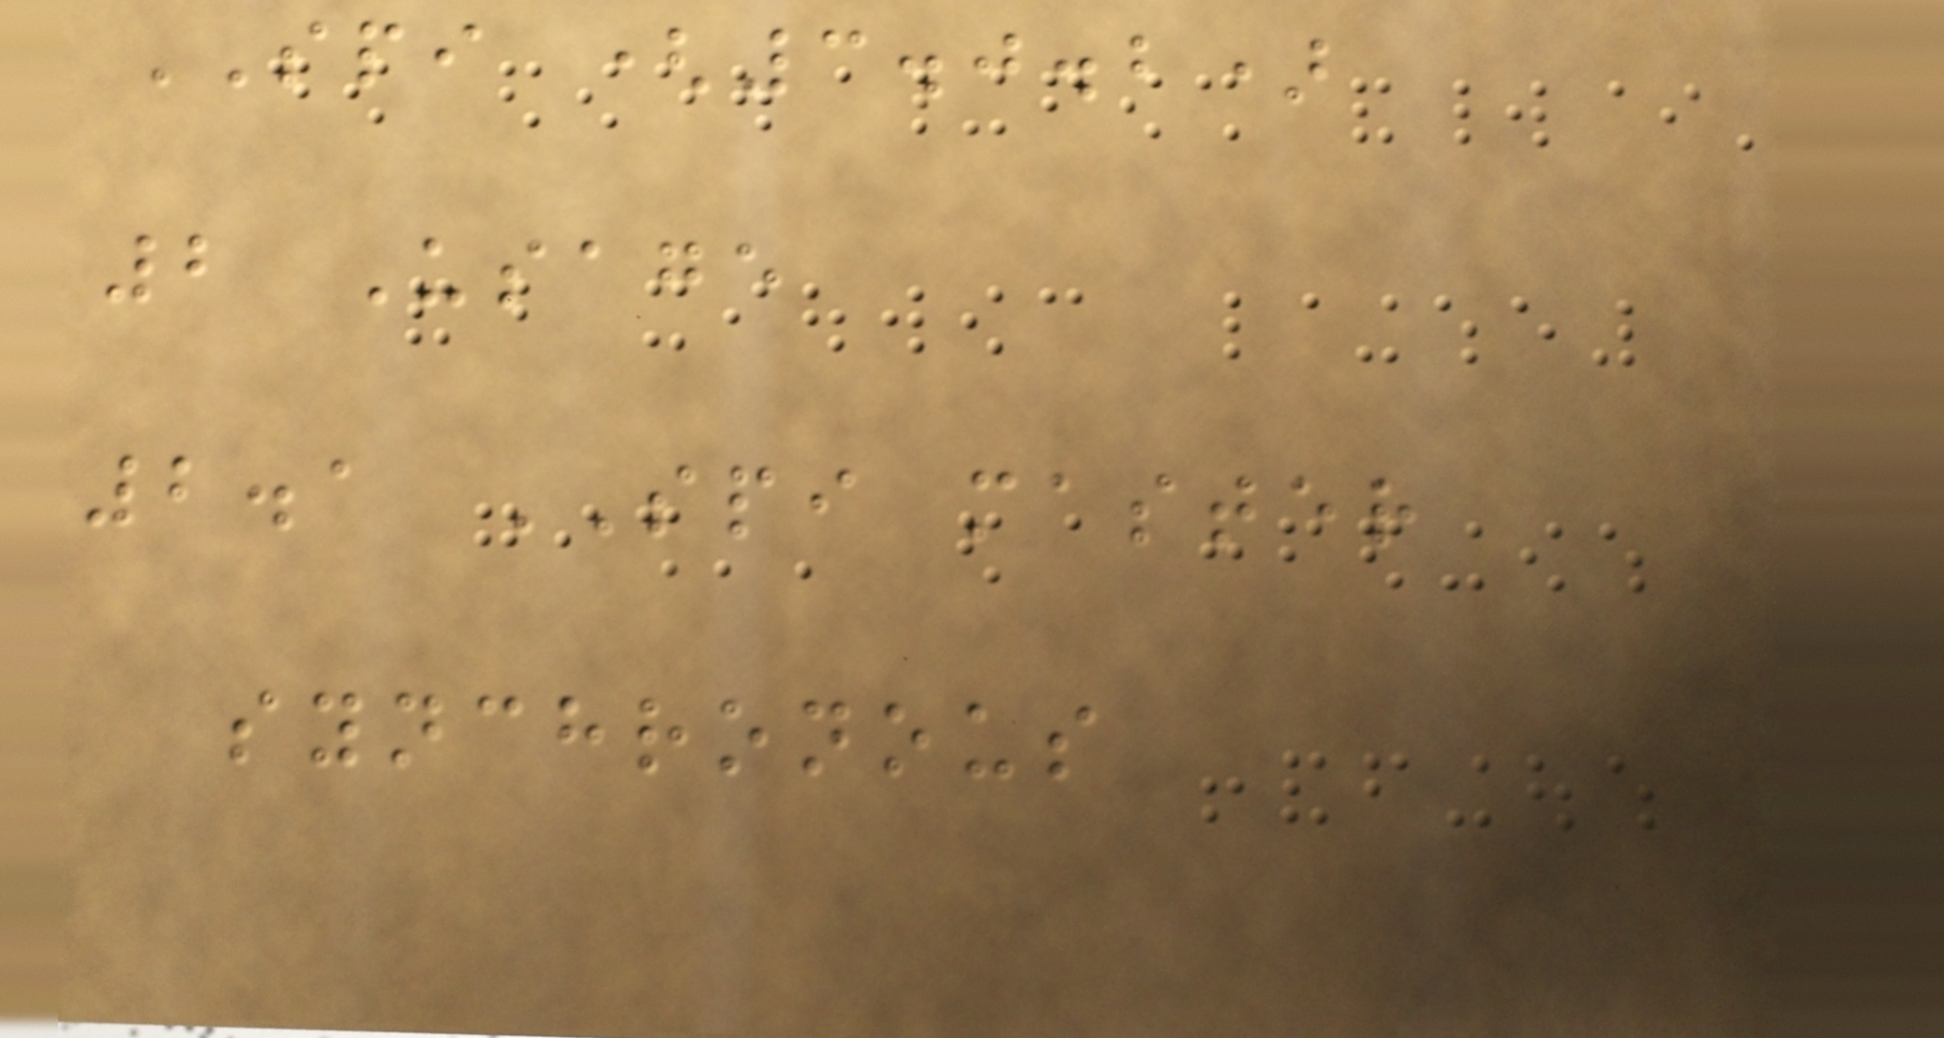SPI (3.0.2)
2 Usage
2.1 SPI master
synchronous
